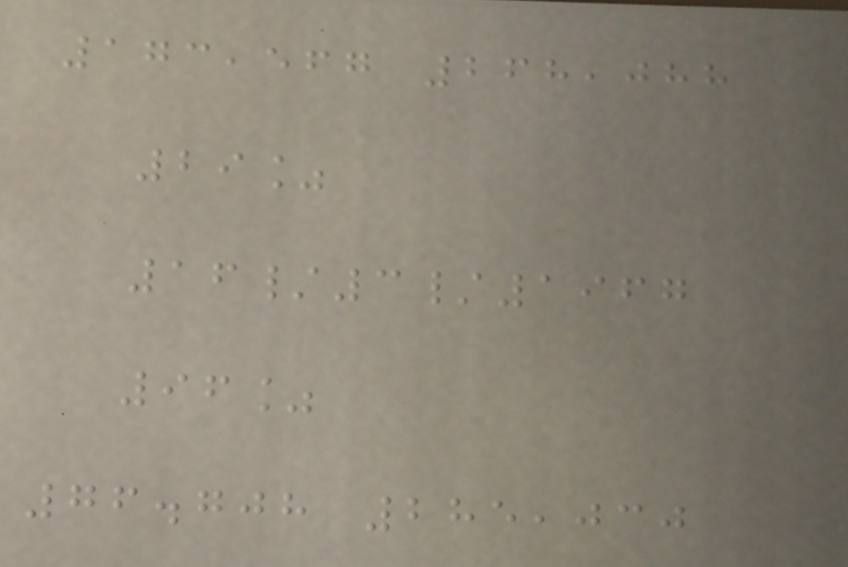173,567 268,088
29%
16/3/1967
96%
76.708 285,030
